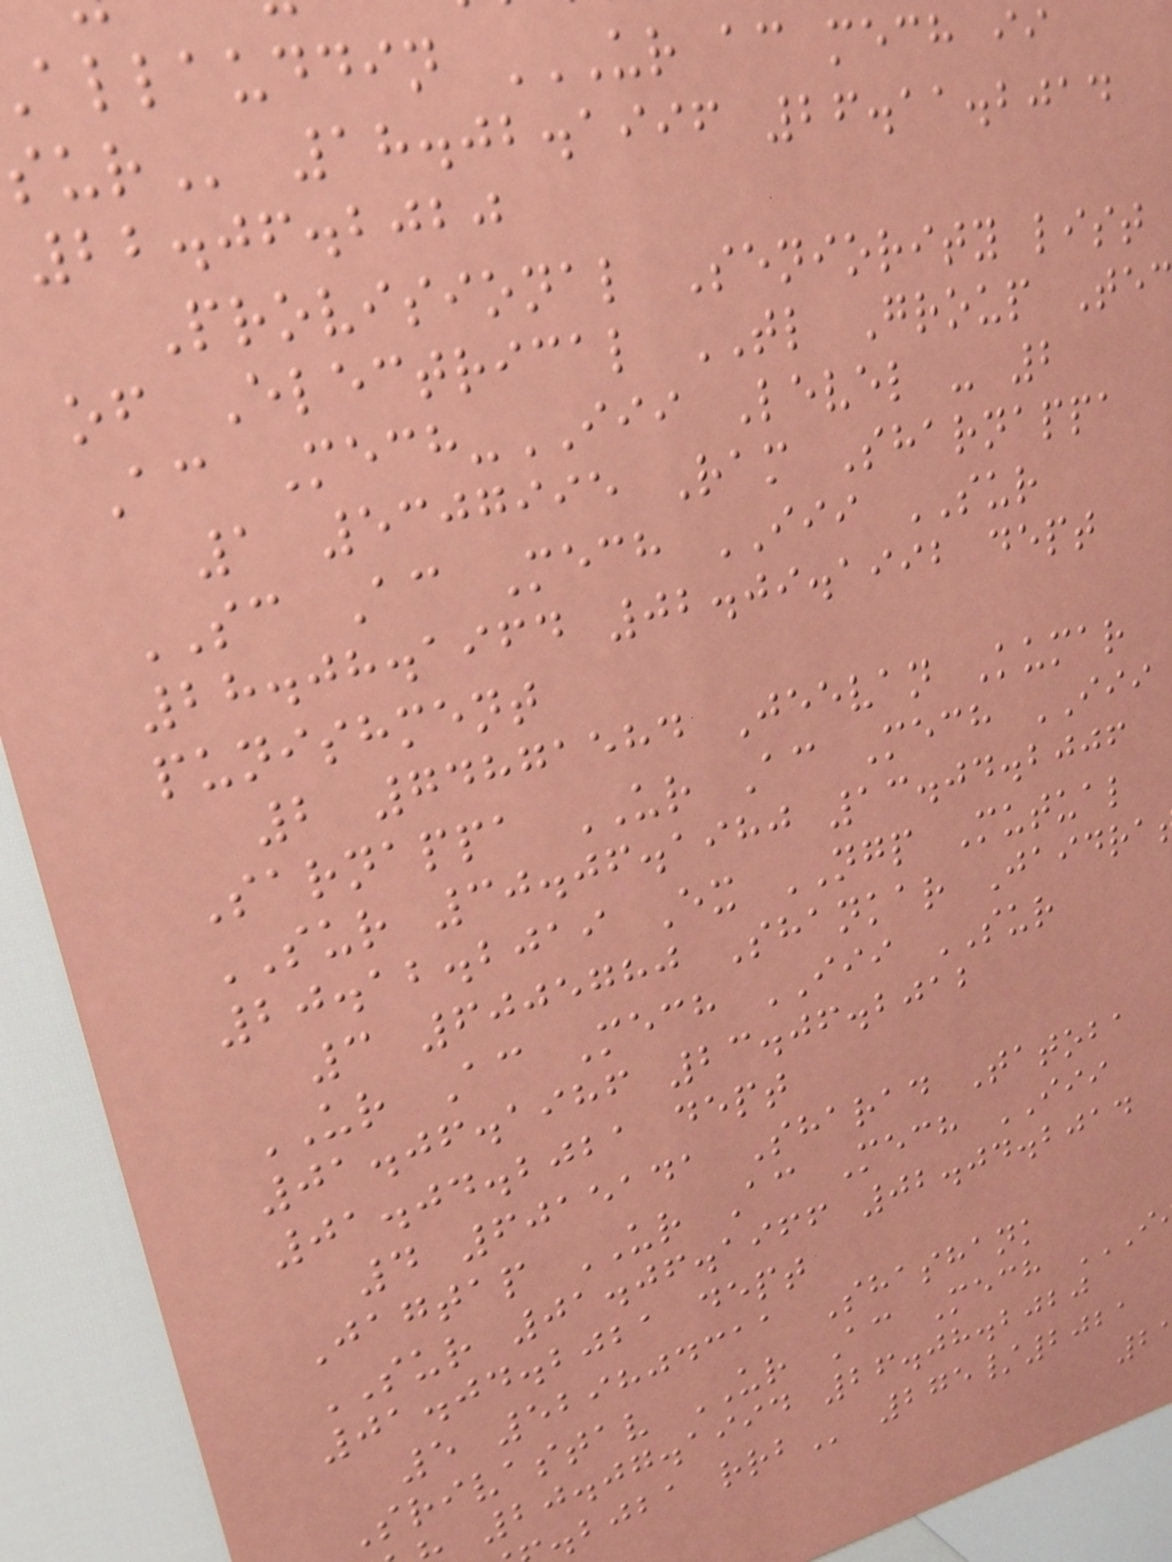18.02.1996 26.11.2014
22.06.2020
Provisional Seniority list
of Electrical TL Group Te
Ac Mech-III Level - 2
1 5307995 Ram Sharnappa
SC Ac Mech III SUR
28.08.1964 02.09.1992 dept
punishment
2 74871584 Jeevan Kumar
Sarnappa UR Ac Mech III
SUR 30.06.1980 13.04.2006
20.12.2019 Ex NGP Mutual
3 6005780 Shankar Jaidra
UR Ac Mech III SUR
01.06.1986 23.06.2012
01.04.2021 dept
4 6015141 Sharad Tatoba
Jagtap UR Ac Mech III
SUR 01.06.1966 02.04.2014
01.04.2021 dept
5 529804311 Shashank
Srivastav UR Ac Mech
20.07.1994 26.08.2020
